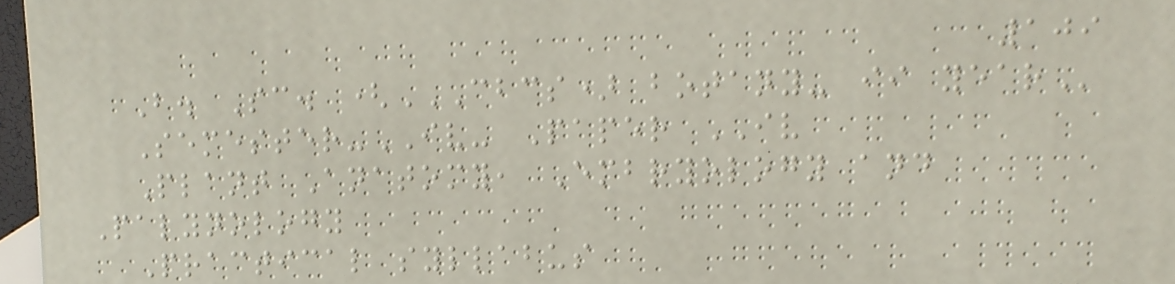109
B. Sc. (CBCS) BOTANY- II YEAR
Semester-IV- Paper IV
Plant Anatomy, Embryology and
Palynology
Practical syllabus
